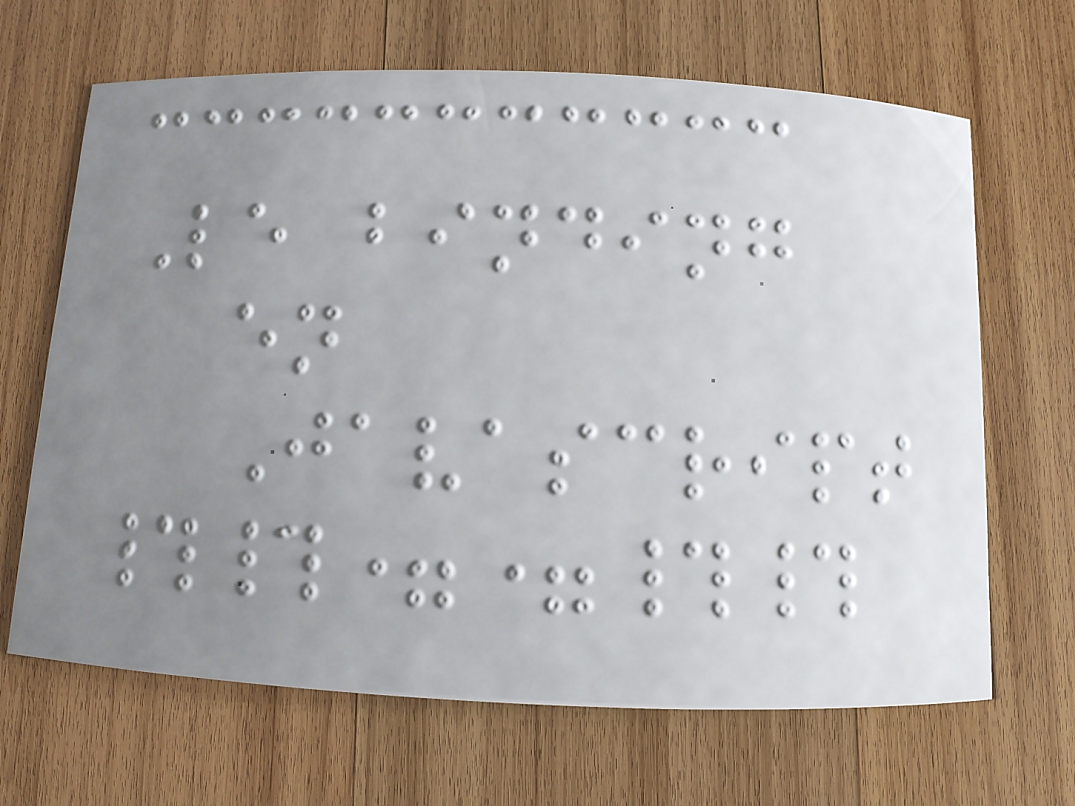Le binding
en
Javascript
##==##
